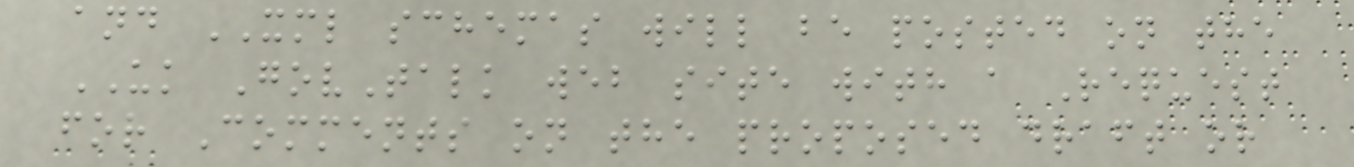and XML schemas will be posted on the
UK GovTalk web site with a Request
for Comments on the proposed draft or
